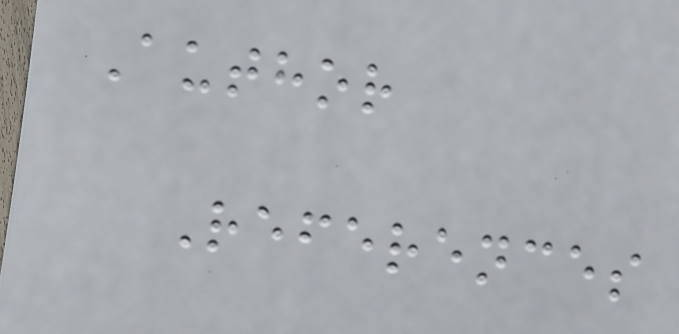Author
References
